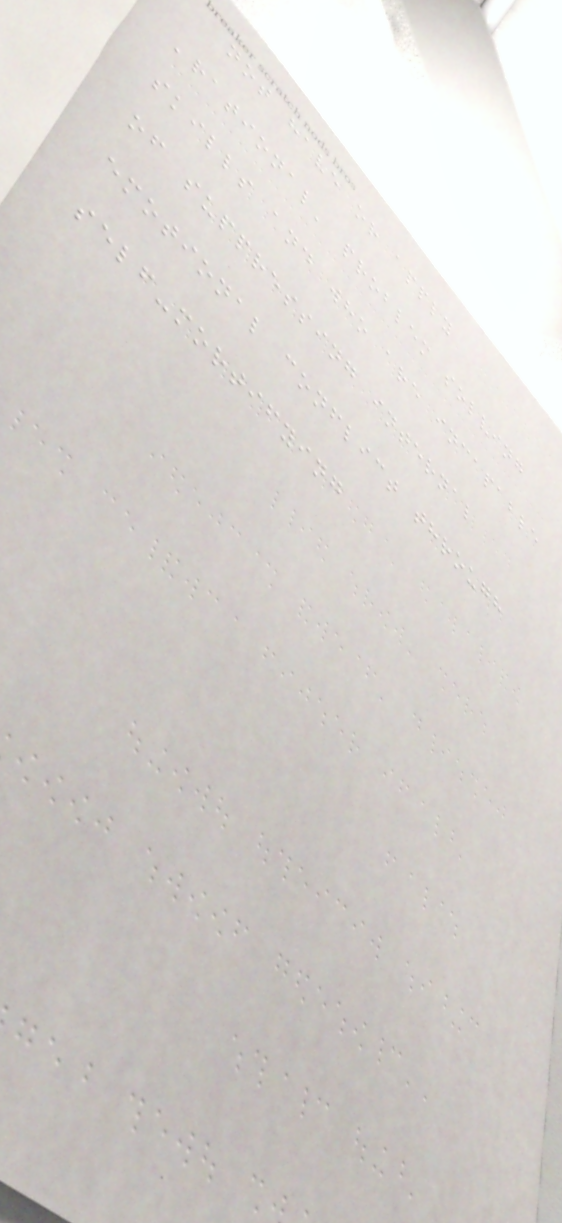not have or apply
'rational' problem solving
skills and who are incapable
of suppressing internal
emotional conflict through
self-mortifying
